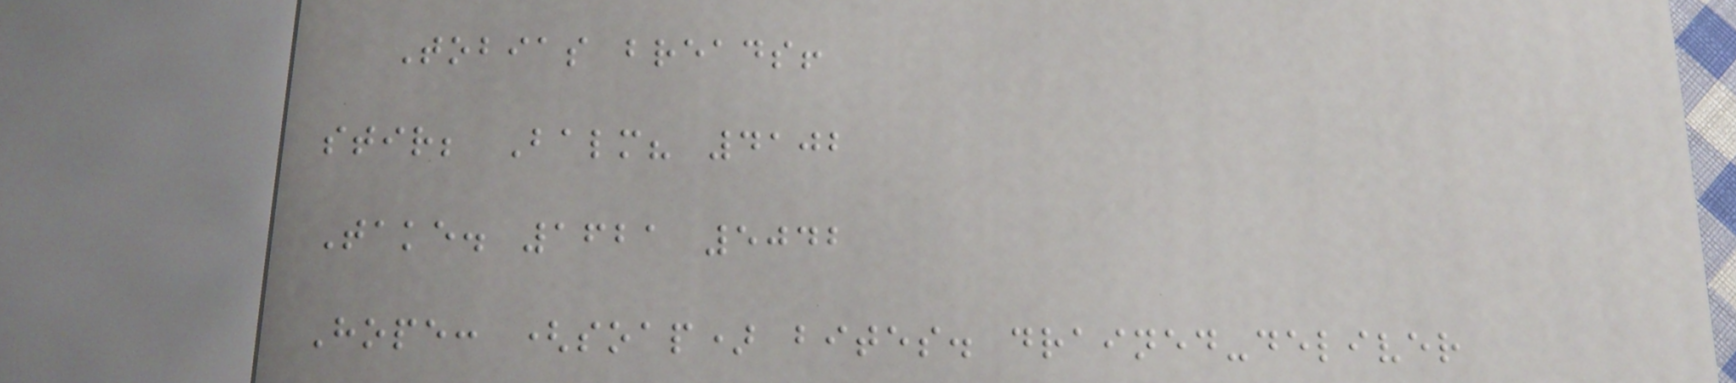Tobias breads!
stir; Balm? 4102
Take. 1621 5042
Hope: (soap) bites. drained-deliver
